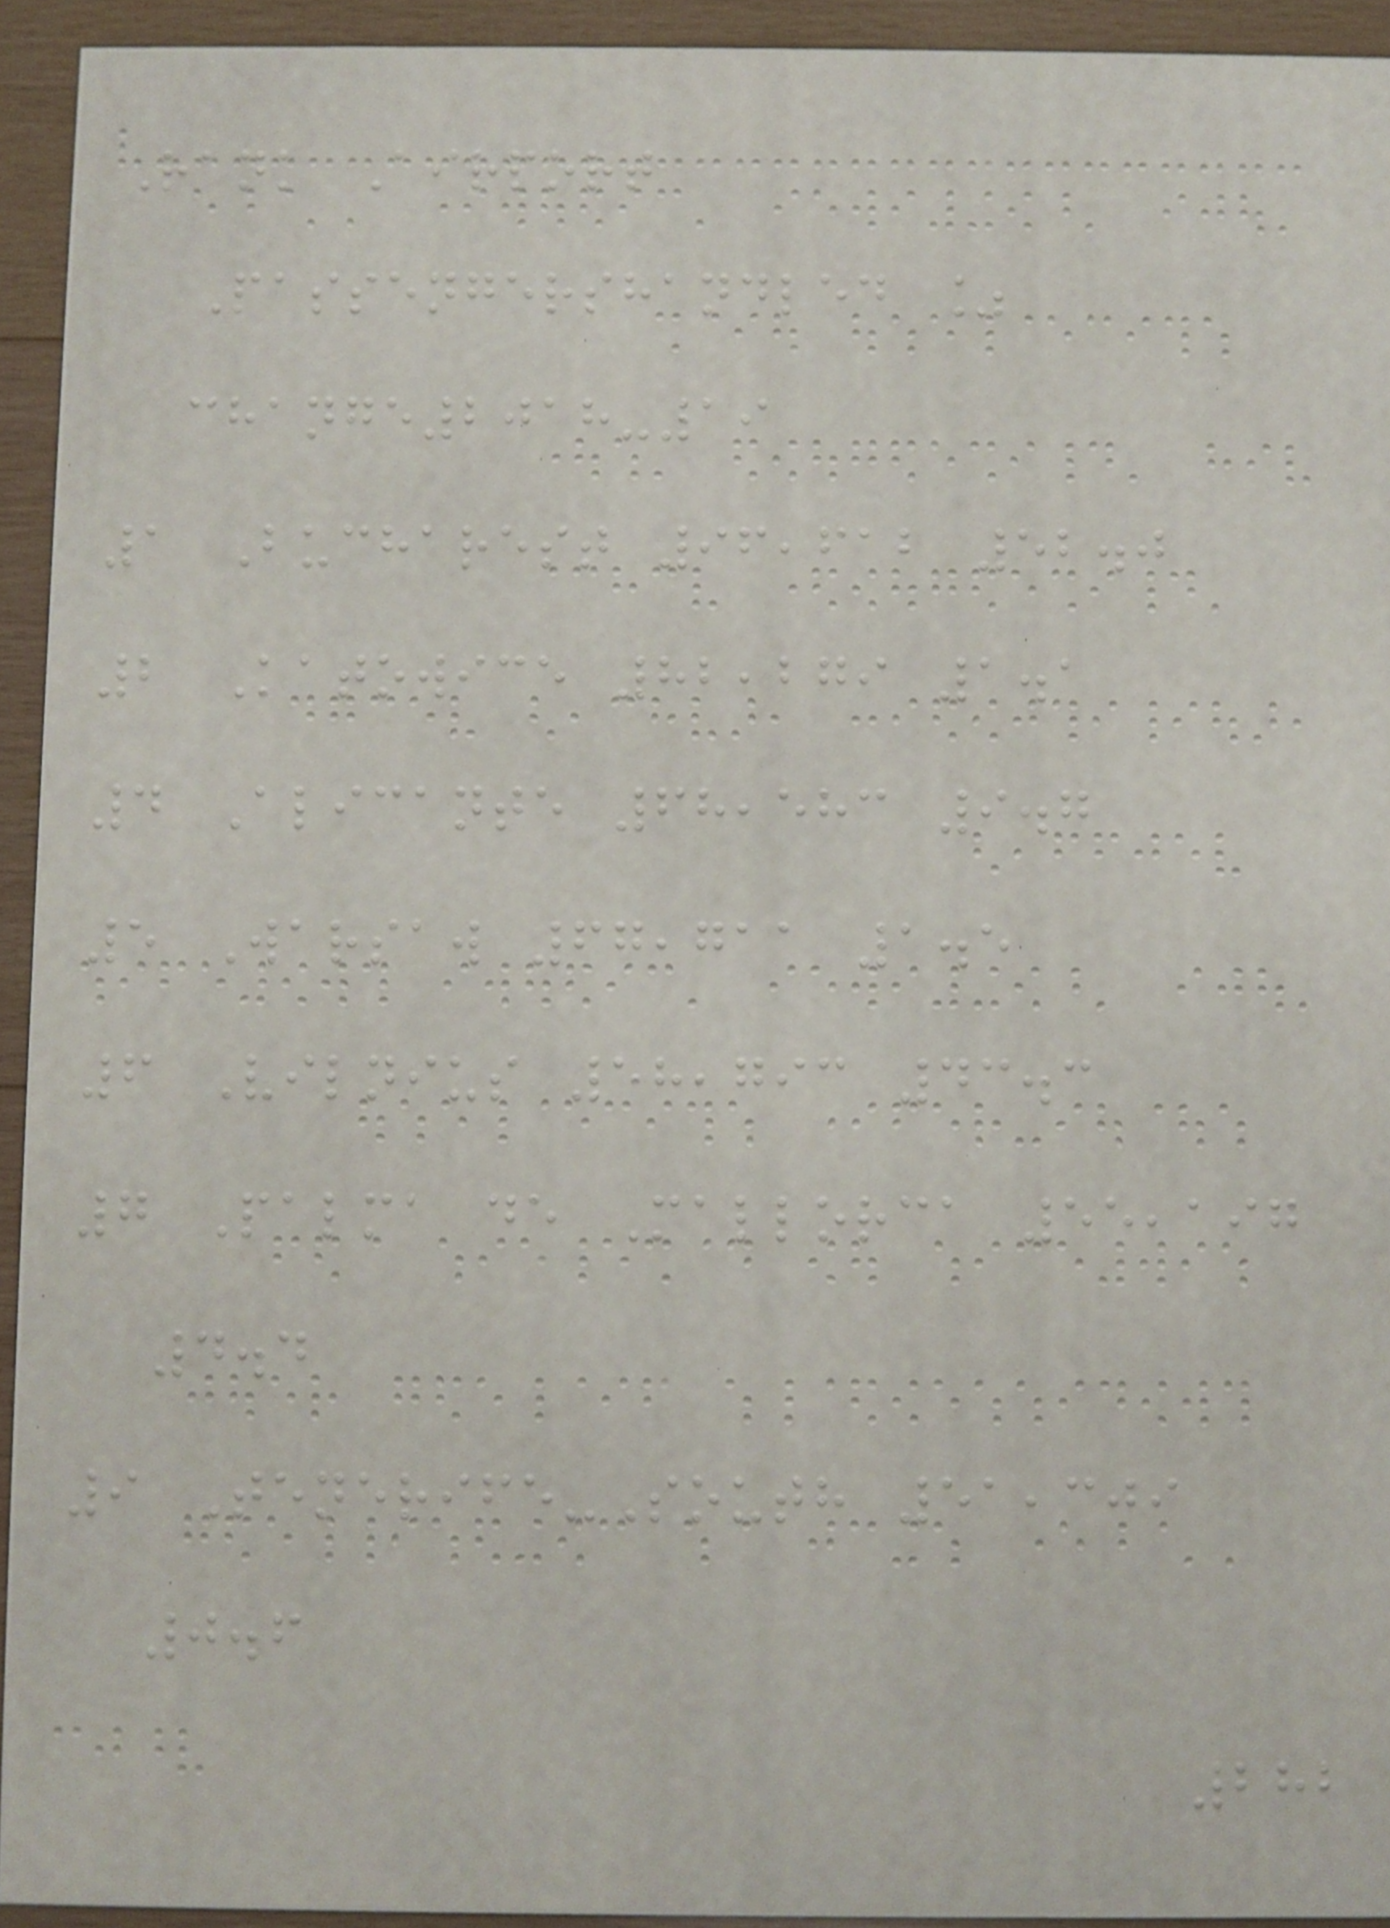Rank Airport
Passengershandled %
change2018-19
1 Bucharest 96,612 52.0
2 Katowice 82,279 1.1
4 Alicante 68,583 9.7
5 Warsaw 67,711 1.5
6 Vilnius 58,793 43.3
7 Palma de Mallorca 55,197
4.4
9 Tenerife-South 51,309
0.6
282
